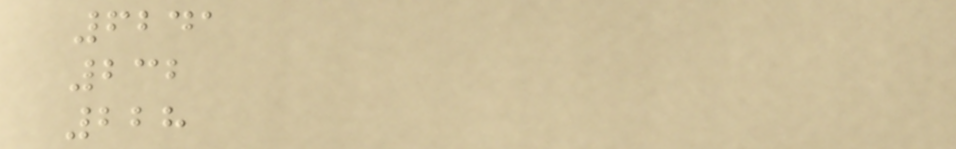6241
232
228
